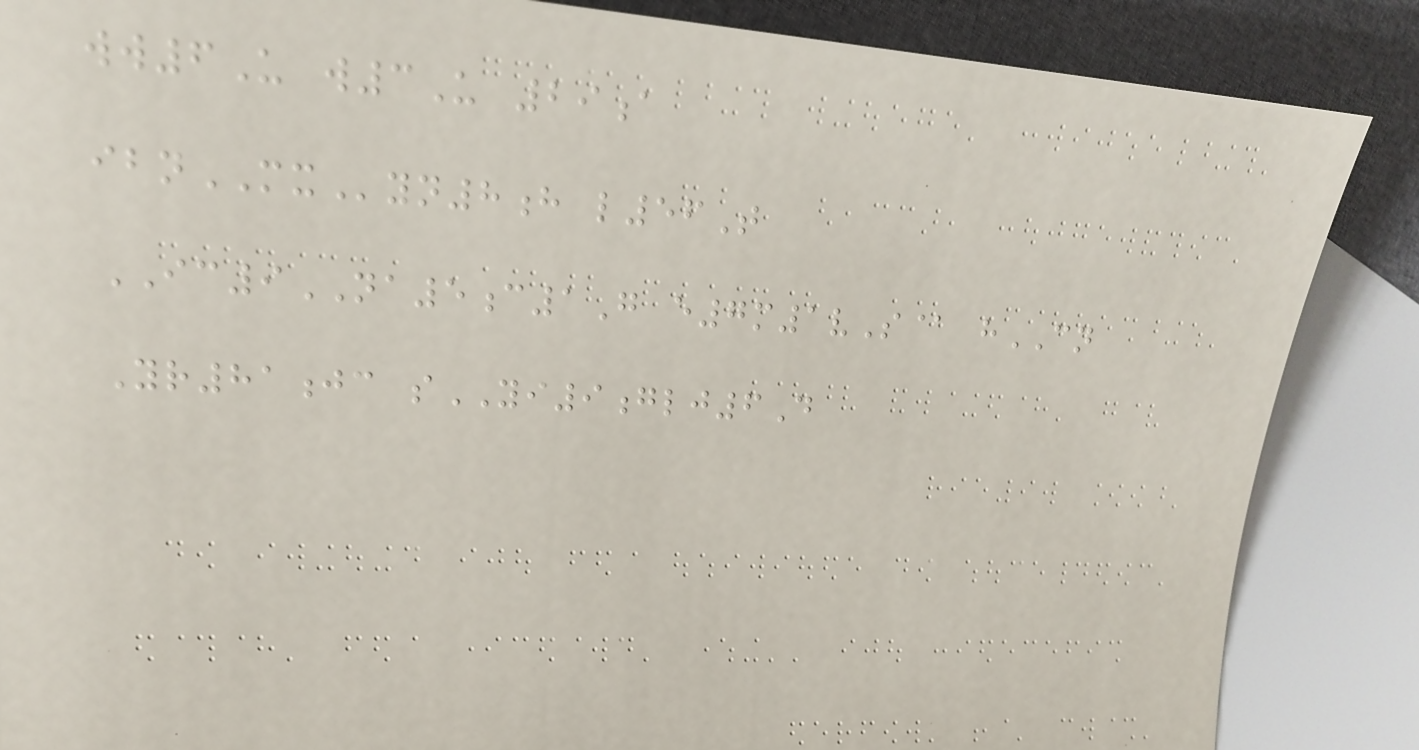ww6U w3U 29a
ibnMXyn8h l56T
IC9NA5c1G e7m1vS@ hCN
Yr81jc sYI9glj6D
